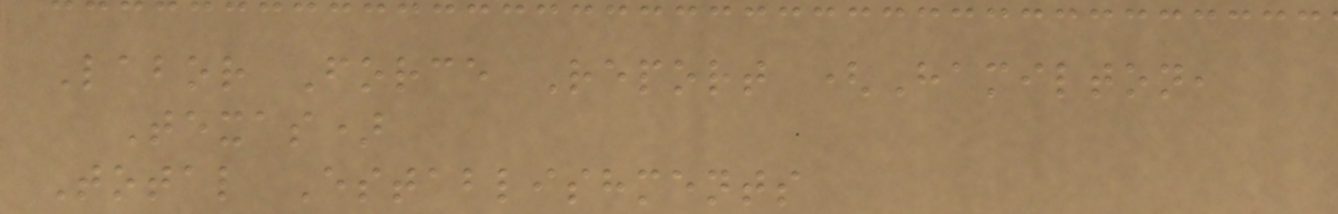Labor Force Report (Hamilton,
Texas)
Total Establishments
